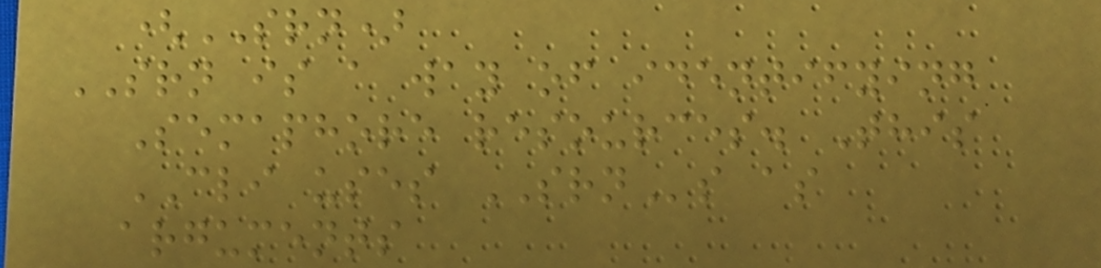(SRN)
SRN is a way of identifying
Semaphore resources. This
CLI uses SRNs as
arguments
